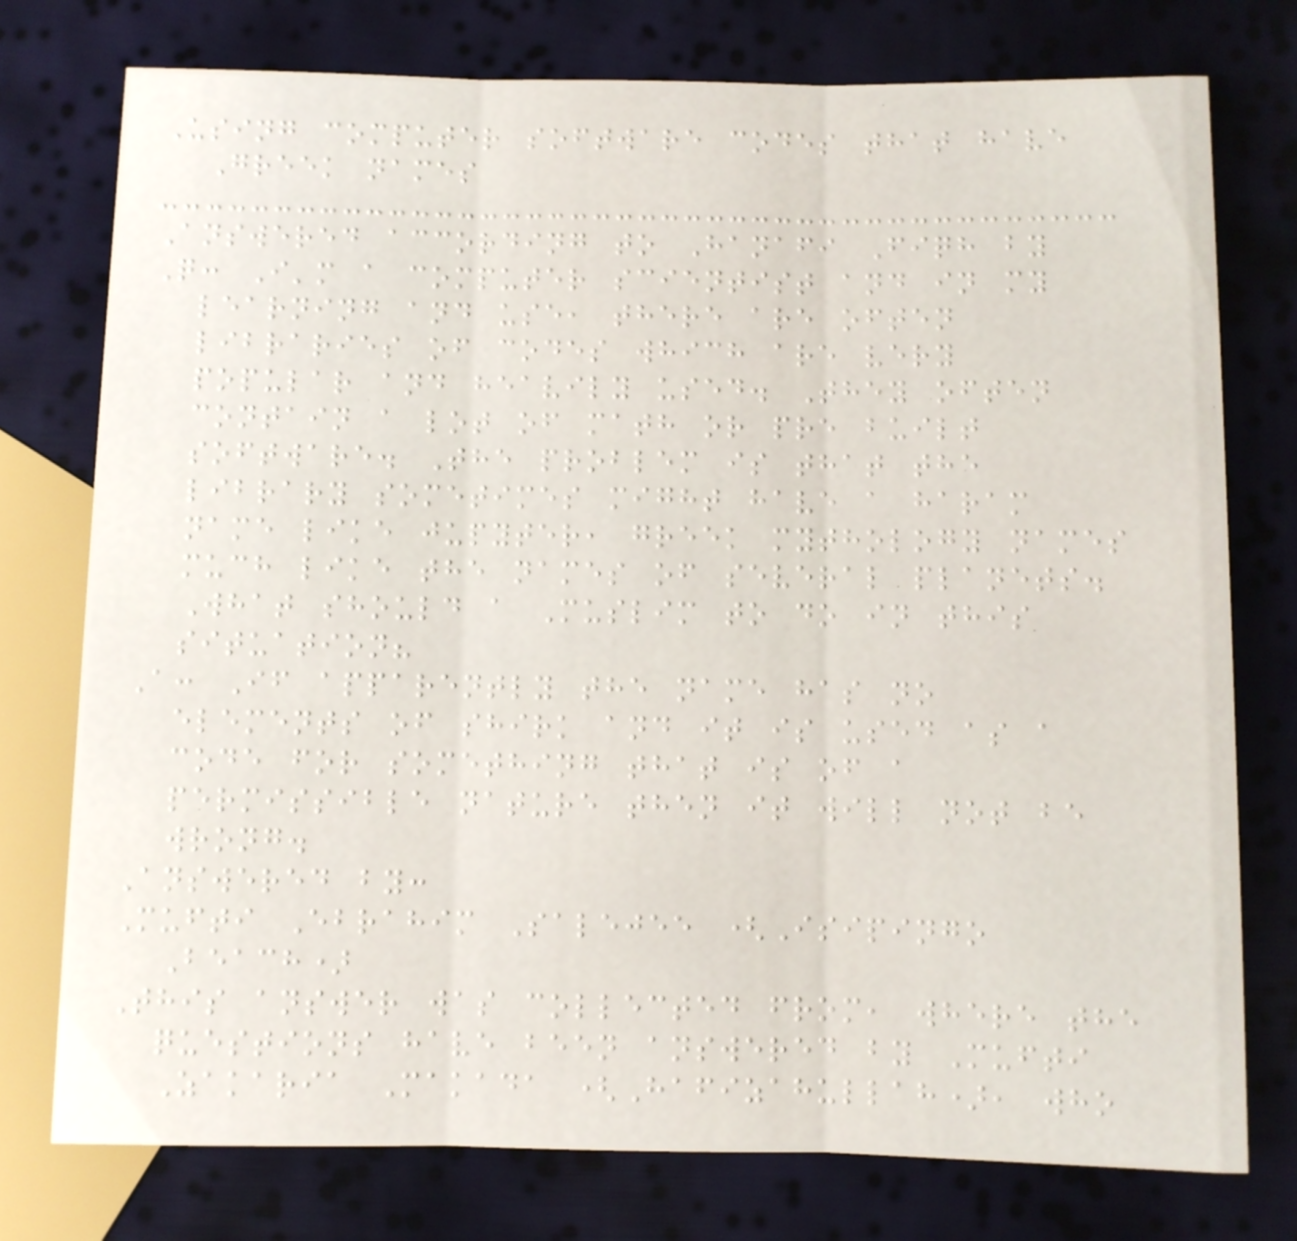Using computer software codes that have
Greek names
Answered according to Hanafi Fiqh by
Q: I'm a computer scientist and in my
learning and use, there are often
libraries of codes which are very
popular and heavily used. They often
contain a lot of math or pre built
software. The problem is that the
library sometimes might have a haram
name like jupyter, greek mythology names
much like the names of several planets.
What should a Muslim to do in this
situation?
A: If apparently the name has no
elements of shirk and it is used as a
code for something that is of a
permissible nature then it will not be
wrong.
Answered by:
Mufti Ebrahim Salejee (Isipingo
Beach)
This answer was collected from, where the
questions have been answered by Mufti
Zakaria Makada (Hafizahullah), who
